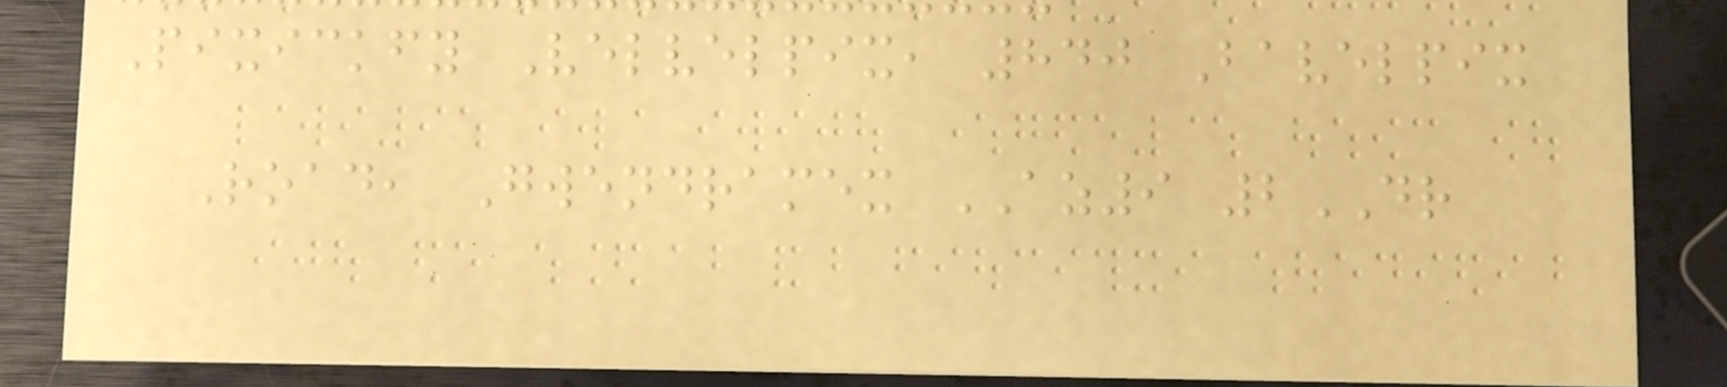Pixickfy Velvelpix, 840 Bavelpix
Road, Gwendramex AZ9 2DR
